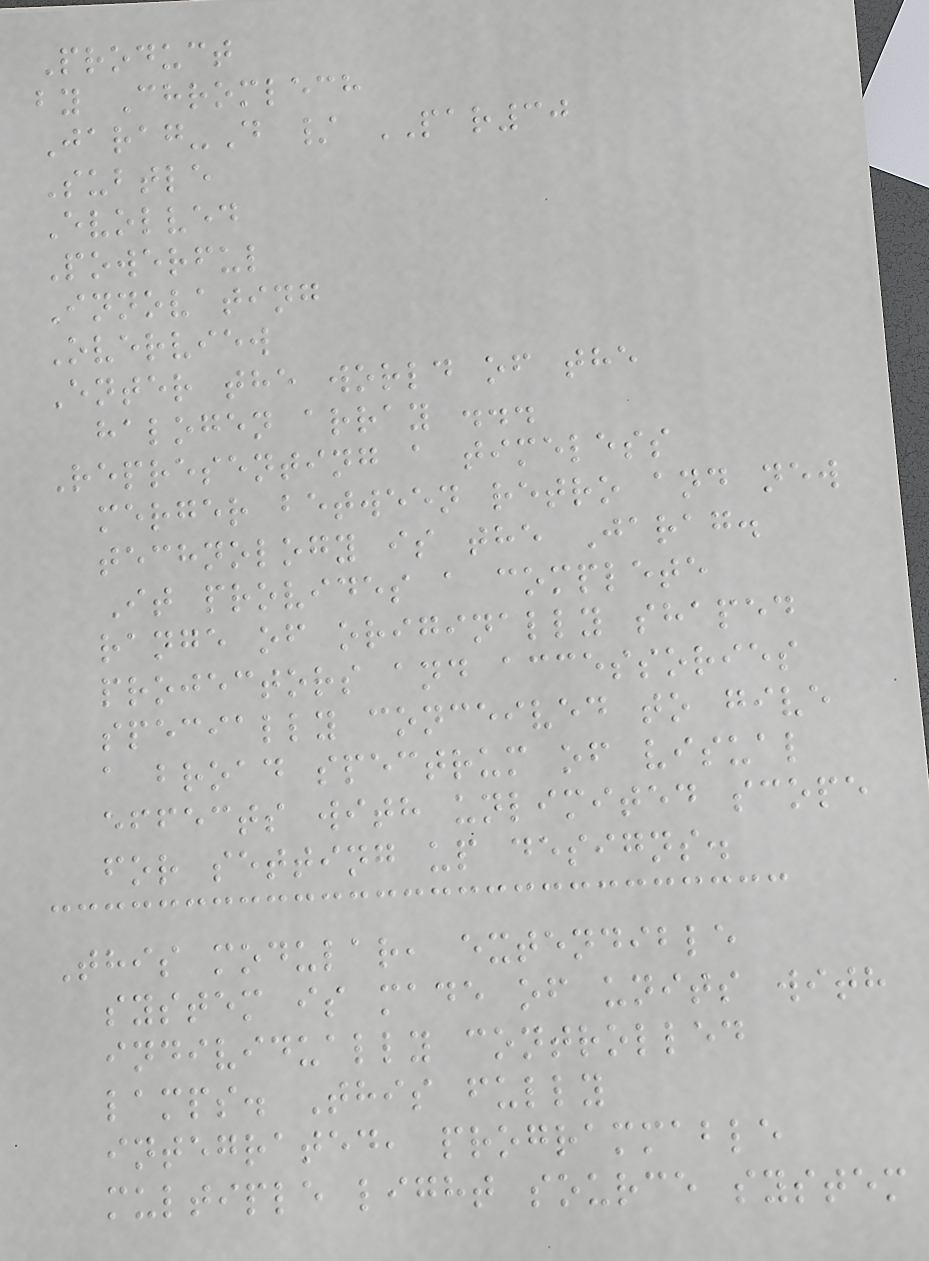Product
by Chromlech
Jarag-D / PAR30
Subtle
Evolved
Powerful
Innovating
Overview
Enter the world of the
halogen array ...
Representing a timeless
merger between retro and new
technology is the Jarag.
It provides a complete
range of originally shaped
projectors and accessories
specially conceived to give
a broad spectrum of visual
effects with unlimited scope
for setting up designs.
This modular, extendible
system is made of units with
individually controlled
lamps. This fully
integrated, programmable
multiple light source system
